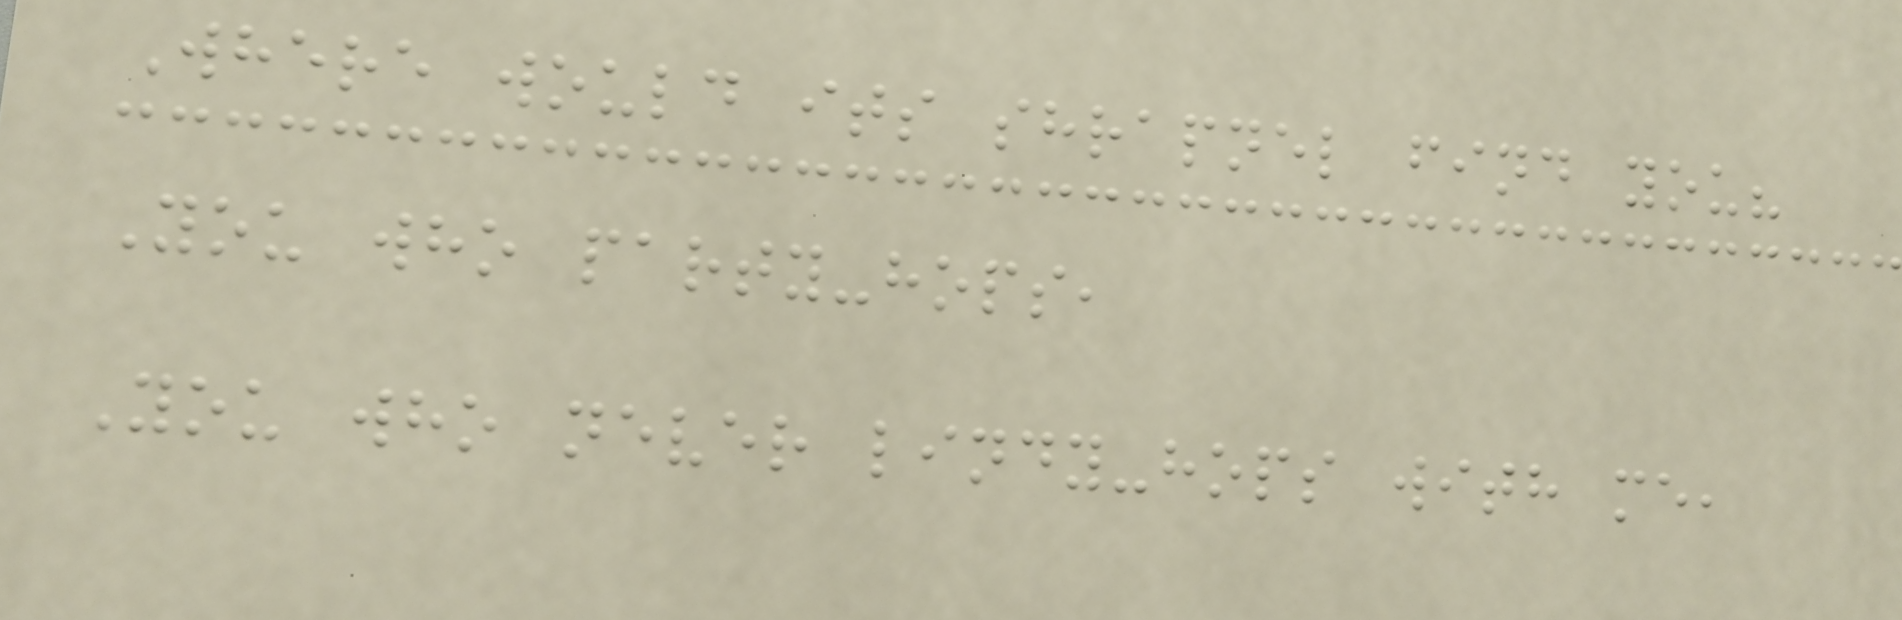Where would its shrapnel find you?
You who party-hops,
You who never lindy-hops with me,
